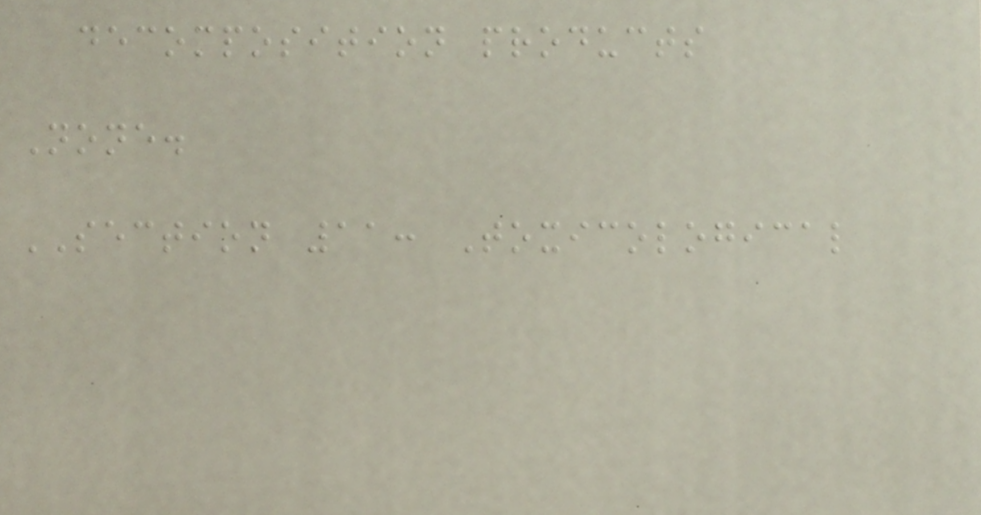decomposition products
None.
SECTION 11: Toxicological
